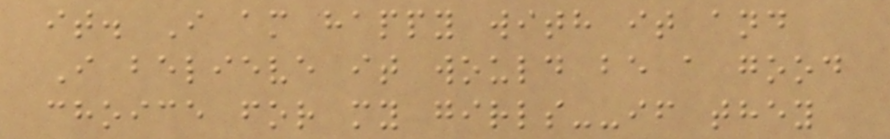it. I am happy with it and
I believe it would be a good
choice for my girls--if they
